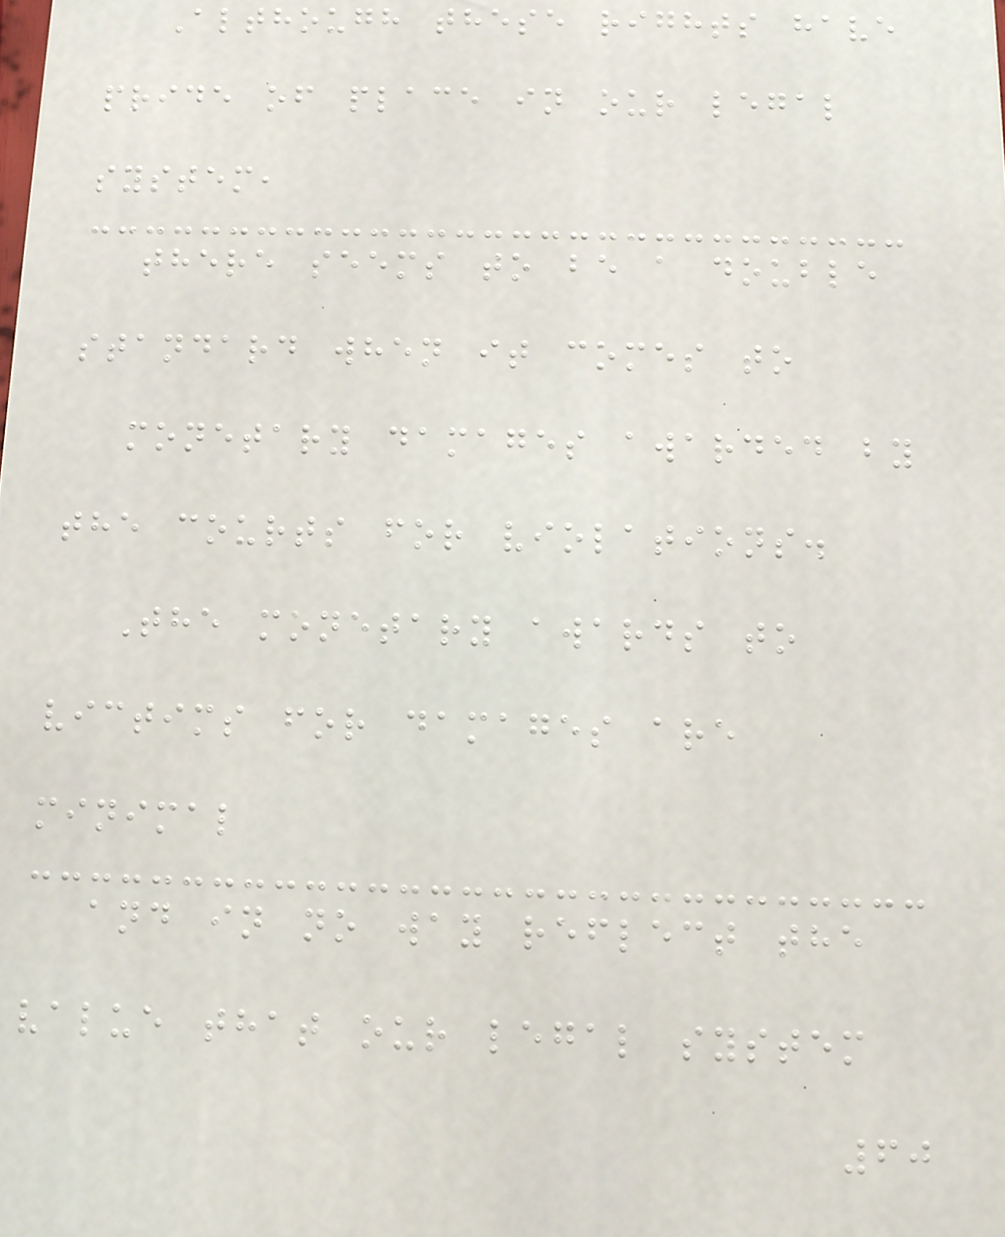Although these rights have
pride of place in our legal
system,
there seems to be a double
standard when it comes to
monetary damages awarded by
the courts for violations.
The monetary awards to
victims for damages are
minimal
and in no way reflect the
value that our legal system
60
